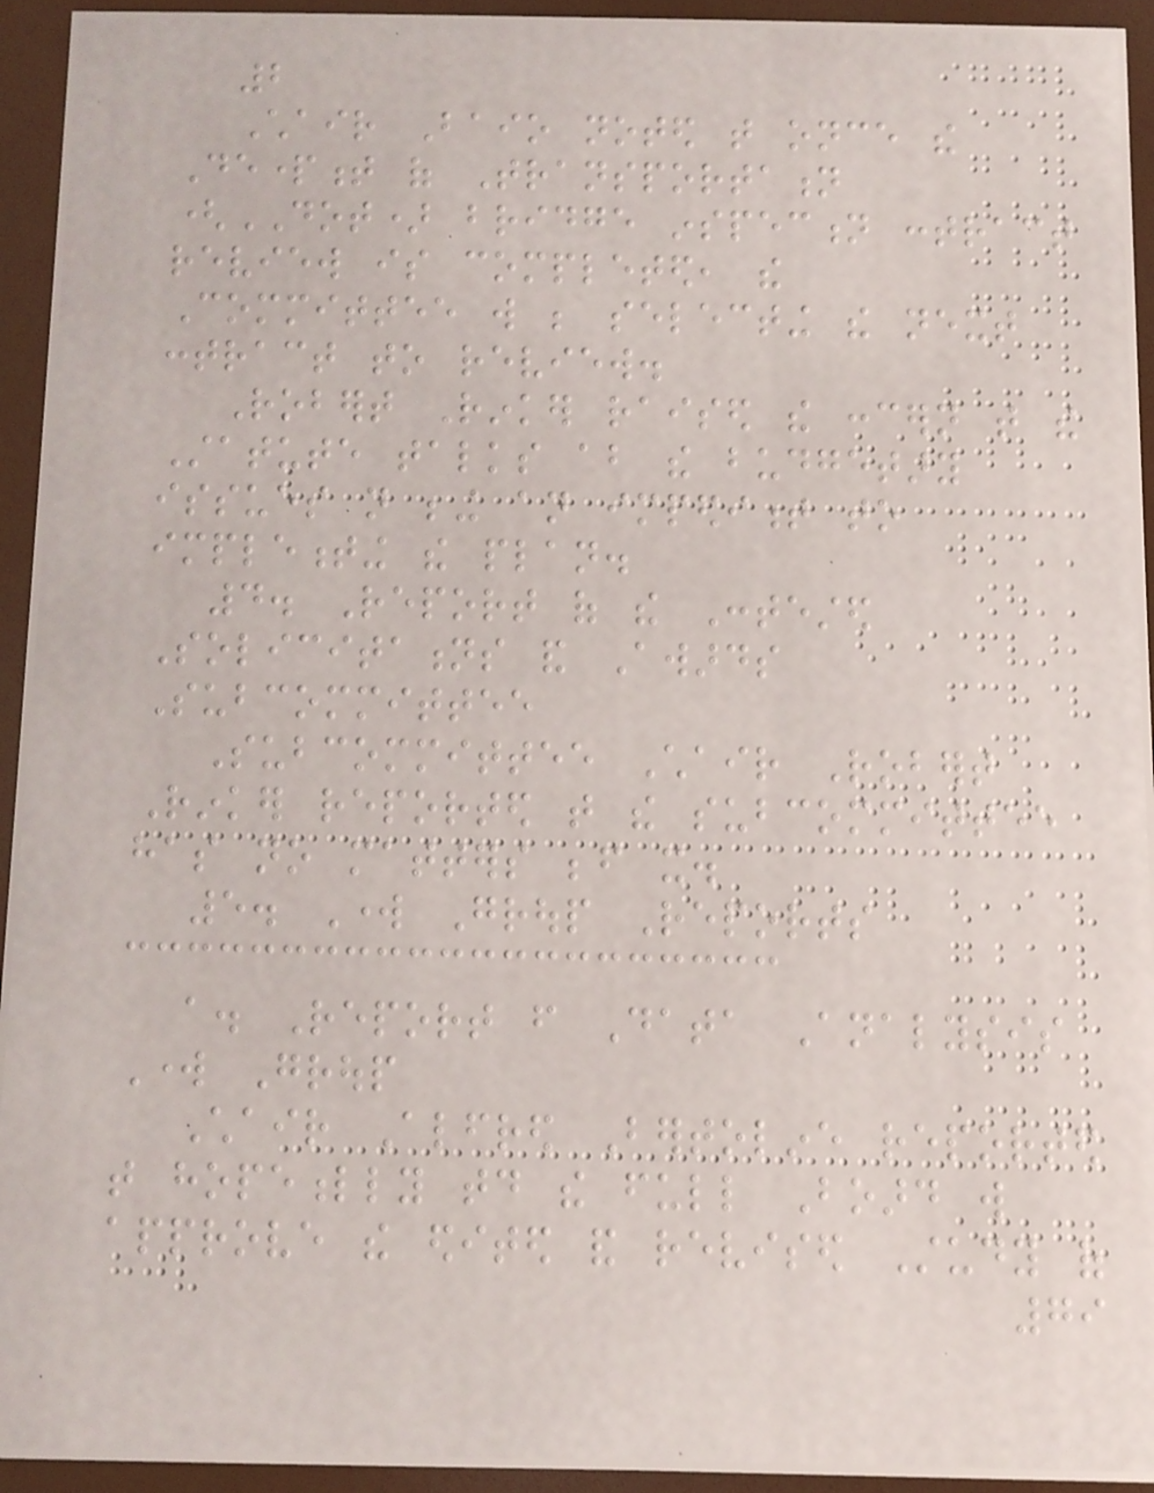2
Chair Baio noted that once the
Department of Transportation
(DOT) bridge inspection contract
review is completed, the
Committee will be selecting the next
contract to review.
Robert Rinker raised the concern that the
Statute talks about the budgetary
issues not being an impediment to
implementing the plan.
4. Report of the Contested
Solicitations and Awards
Subcommittee
Subcommittee Chair Robert
Rinker reported that the subcommittee
has no matters before it.
5. Work Group Reports
a. Report from Data Analysis
Work Group
Chair Alfred Bertoline reported
that hopefully today the full Board will
approve the edited and revised Study of
79
